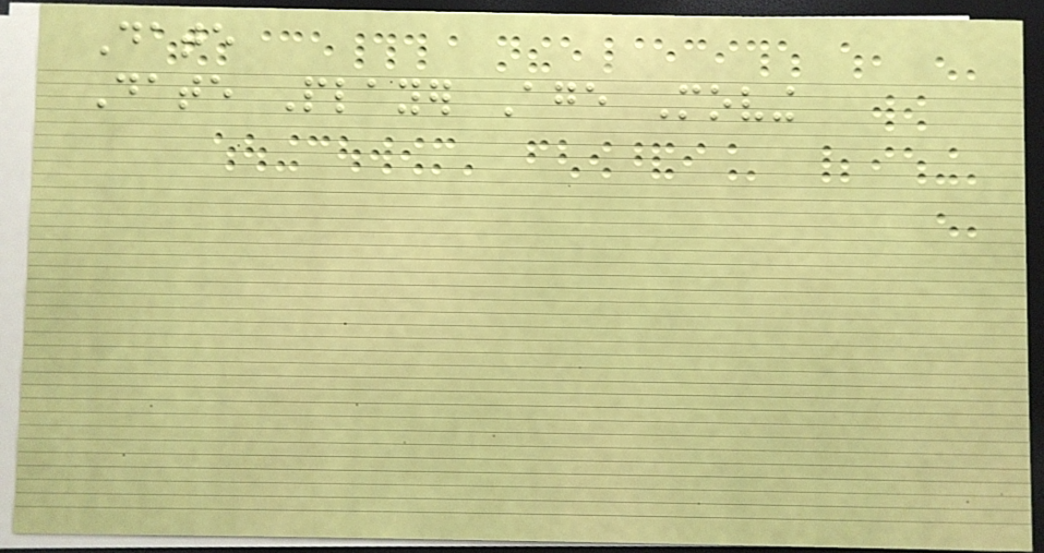Date
Date Player Age Moving
